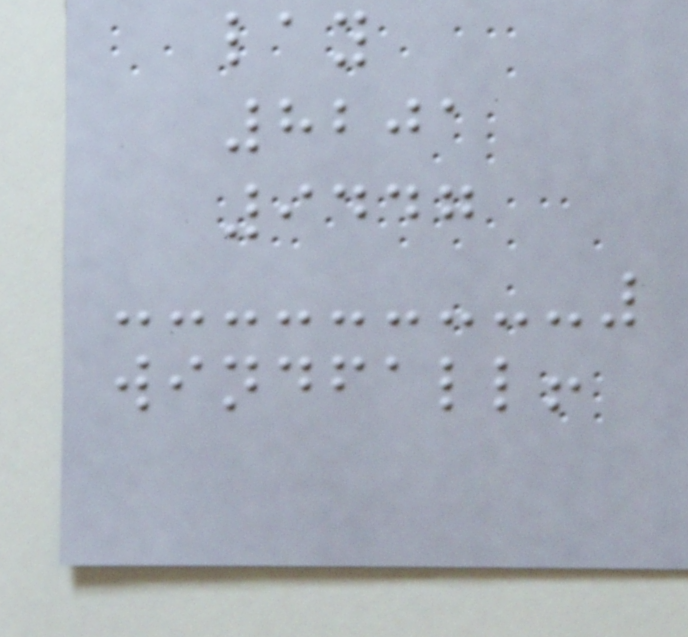lay
8201
9447
windfall!
